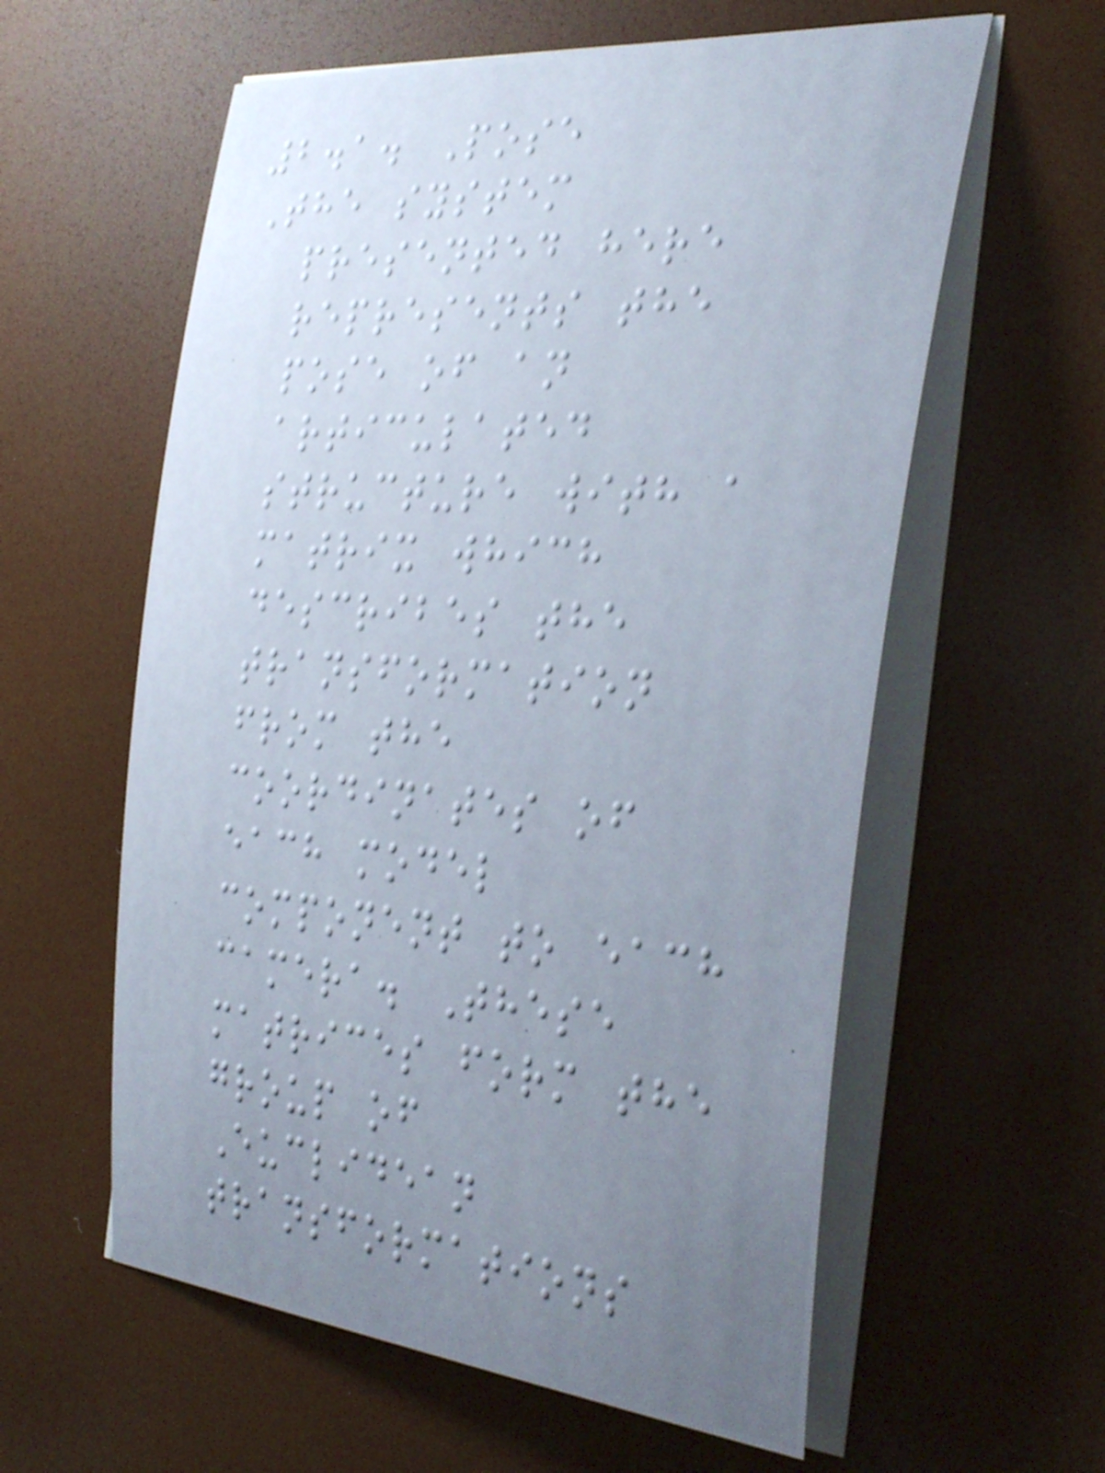2.1. Pose
The system
presented here
represents the
pose of an
articulated
structure with a
matrix which
describes the
transformation
from the
coordinates of
each model
component to each
camera. These
matrices form the
group of
Euclidean
transformations
